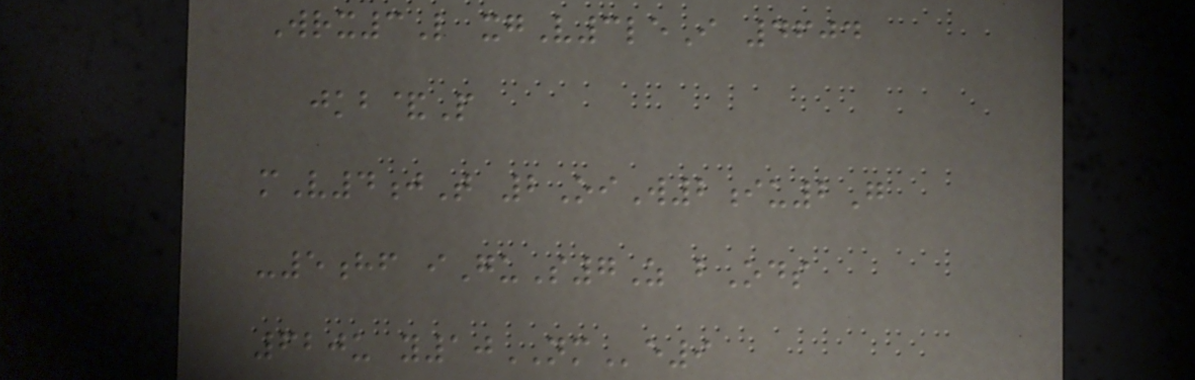Wrx3L xgV3leI 4604
jkb&P
mV4jT 2OiW2iu2G
-5hf iGuS7Z bOds
620u y10NMe9
